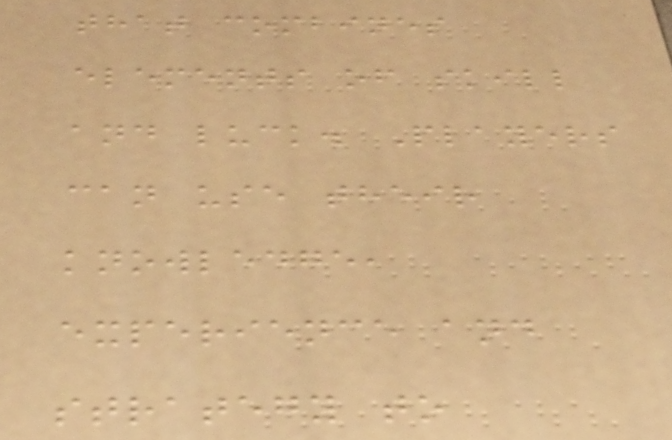that combines
elements of skill
and luck. Players
can use their
knowledge,
experience and
strategy to
